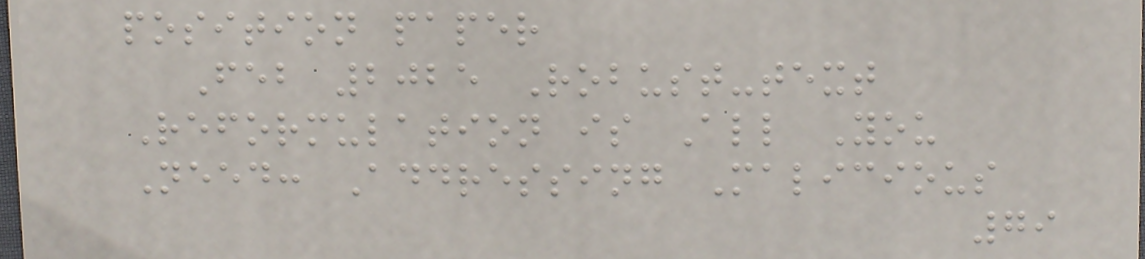position paper
Feb 2025 Robust-text
Reformulation is All You
Need: Addressing Malicious
79
